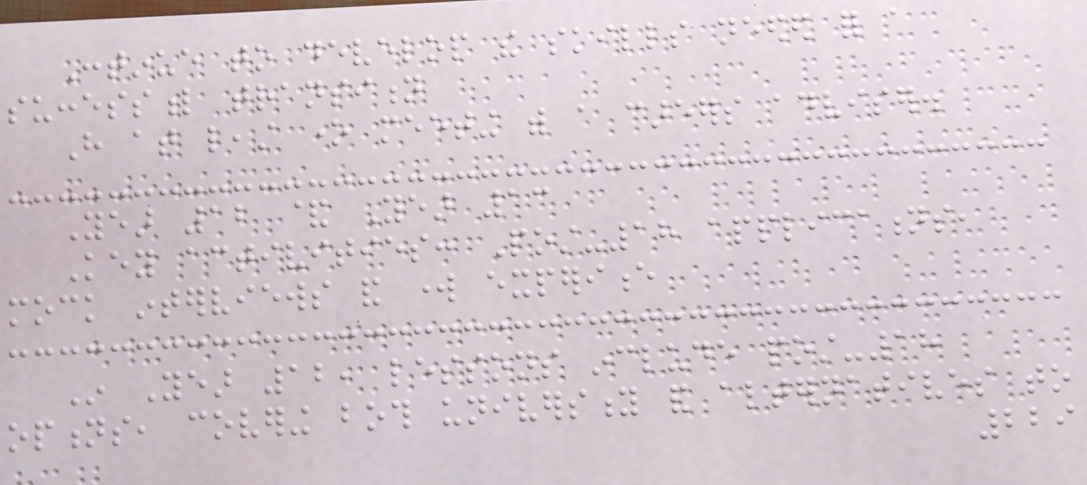Continue to develop the skills needed for a
successful transition
Have at least one meeting with a careers adviser.
Year 12 & Year 13
Key activities: Post-18 applications,
mock interviews and work experience
In Year 12, lessons include post-18
options, covering both university and alternatives to
229
